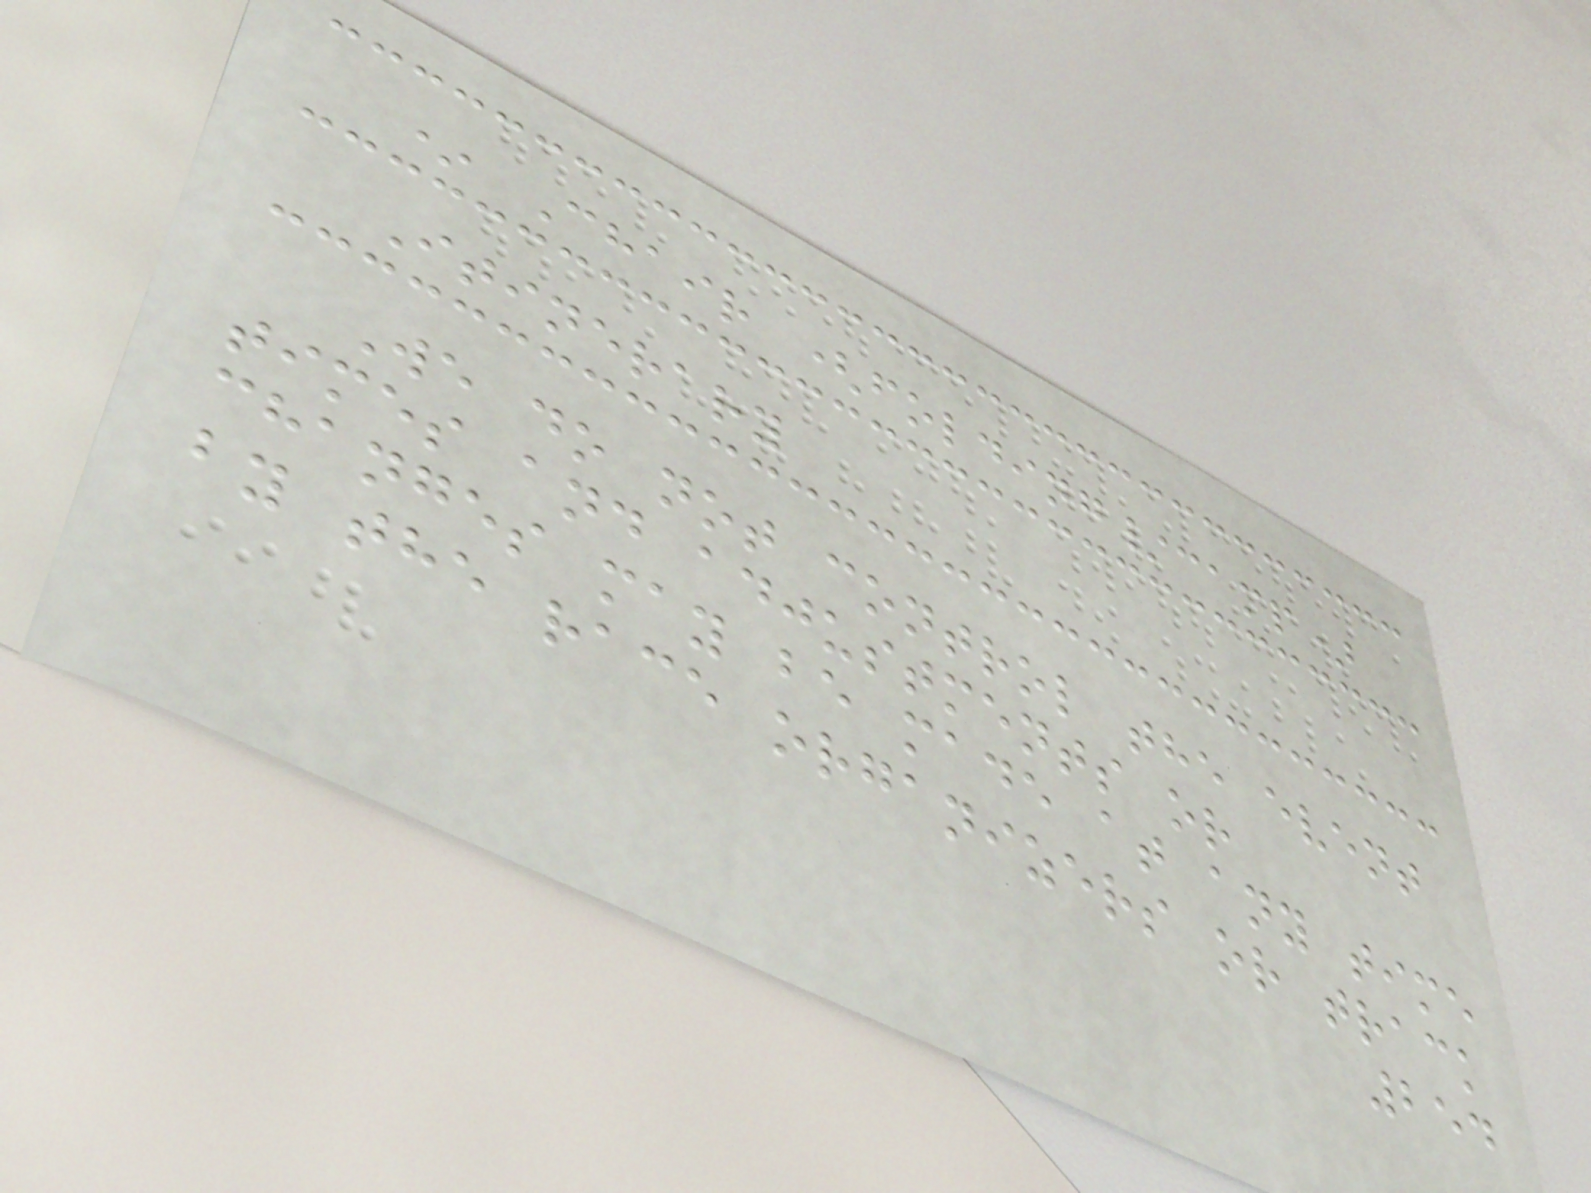* Chair (folding/camp)
Itinerary
We do not control the event
times and adjustments or
changes may be made at any time
by the race organizers or track
254
